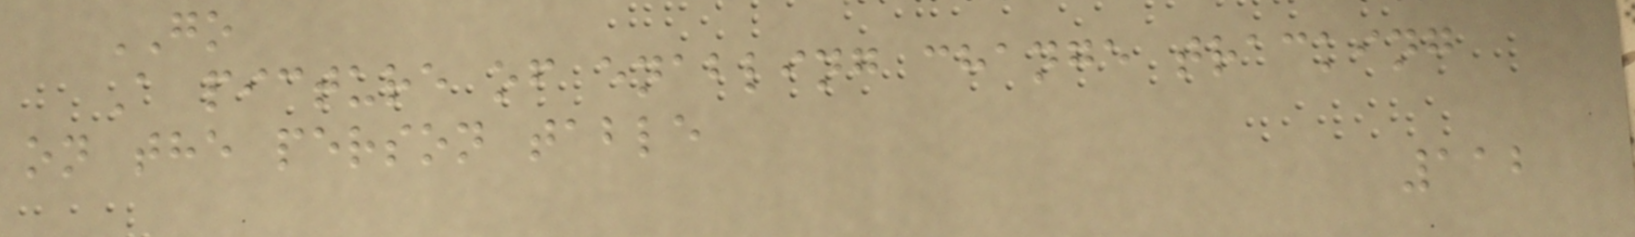GO
A picture of enabling change tracking
on the person table
112
